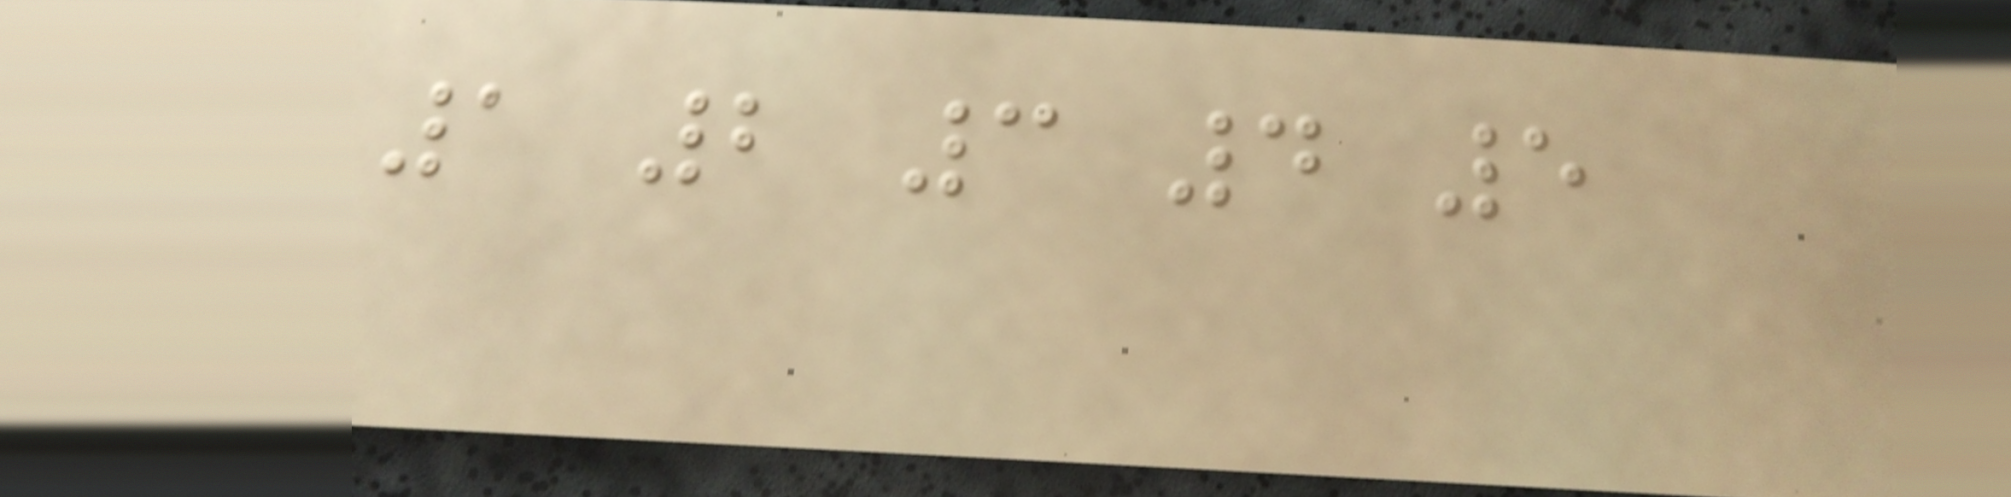1 2 3 4 5
